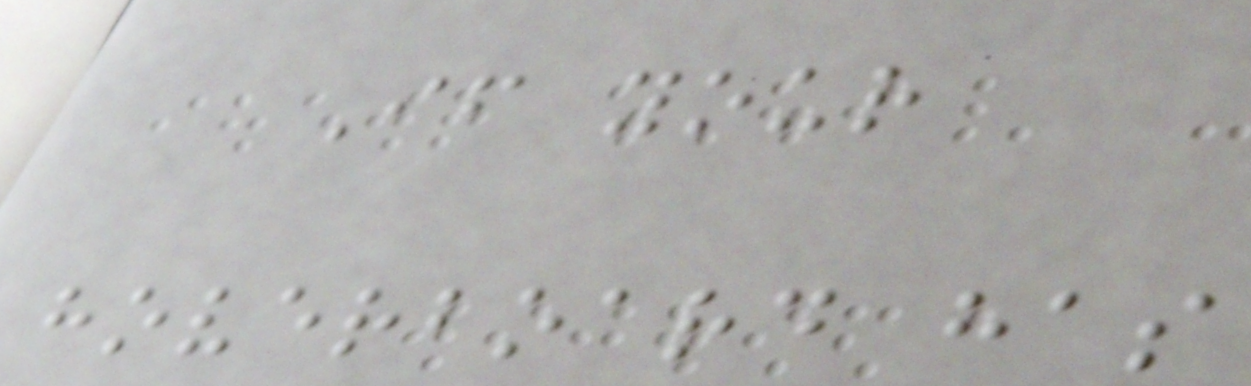If your
hoverboard has
